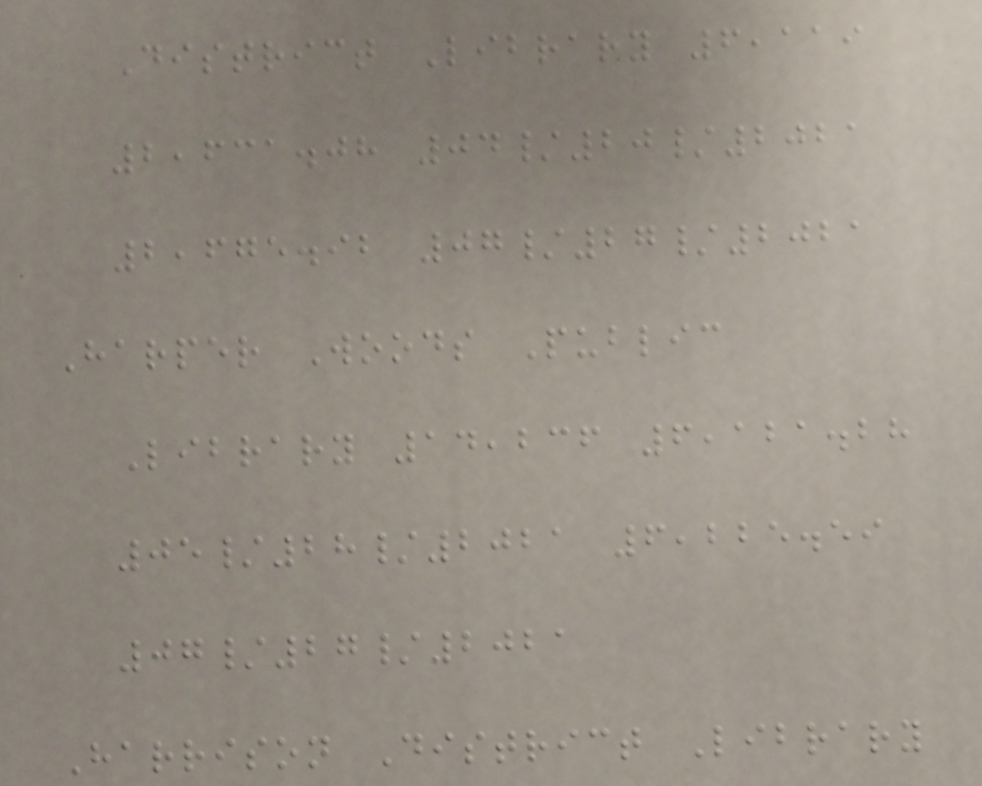District Library 6,119
2,631.08 04/20/2021
2,675.92 07/27/2021
Harper Woods Public
Library 14,236 6,121.28
05/28/2021 6,225.59
07/27/2021
Harrison District Library
